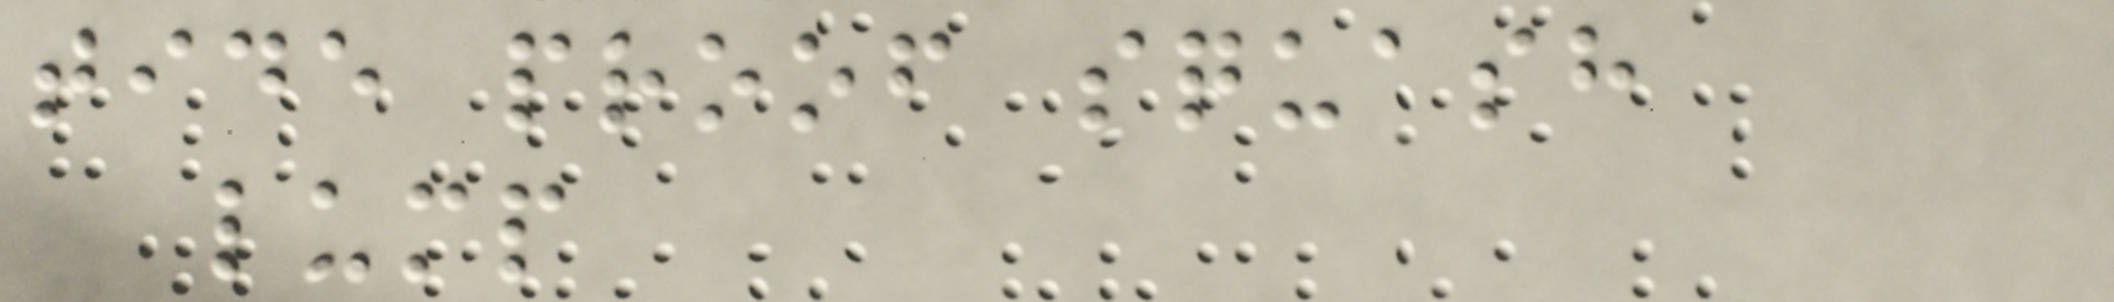tide proof squash
lump
